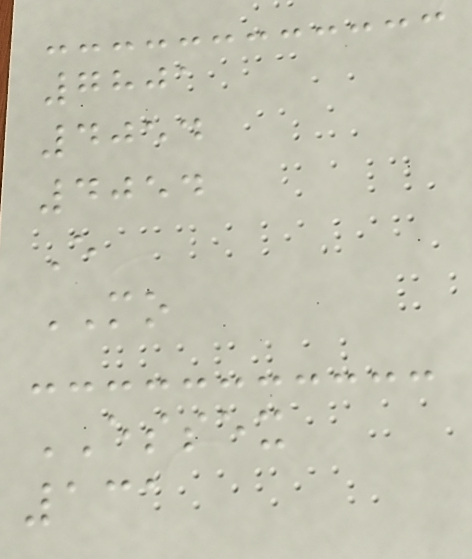7801
4054
4054
E
MO
ESSEX
131
